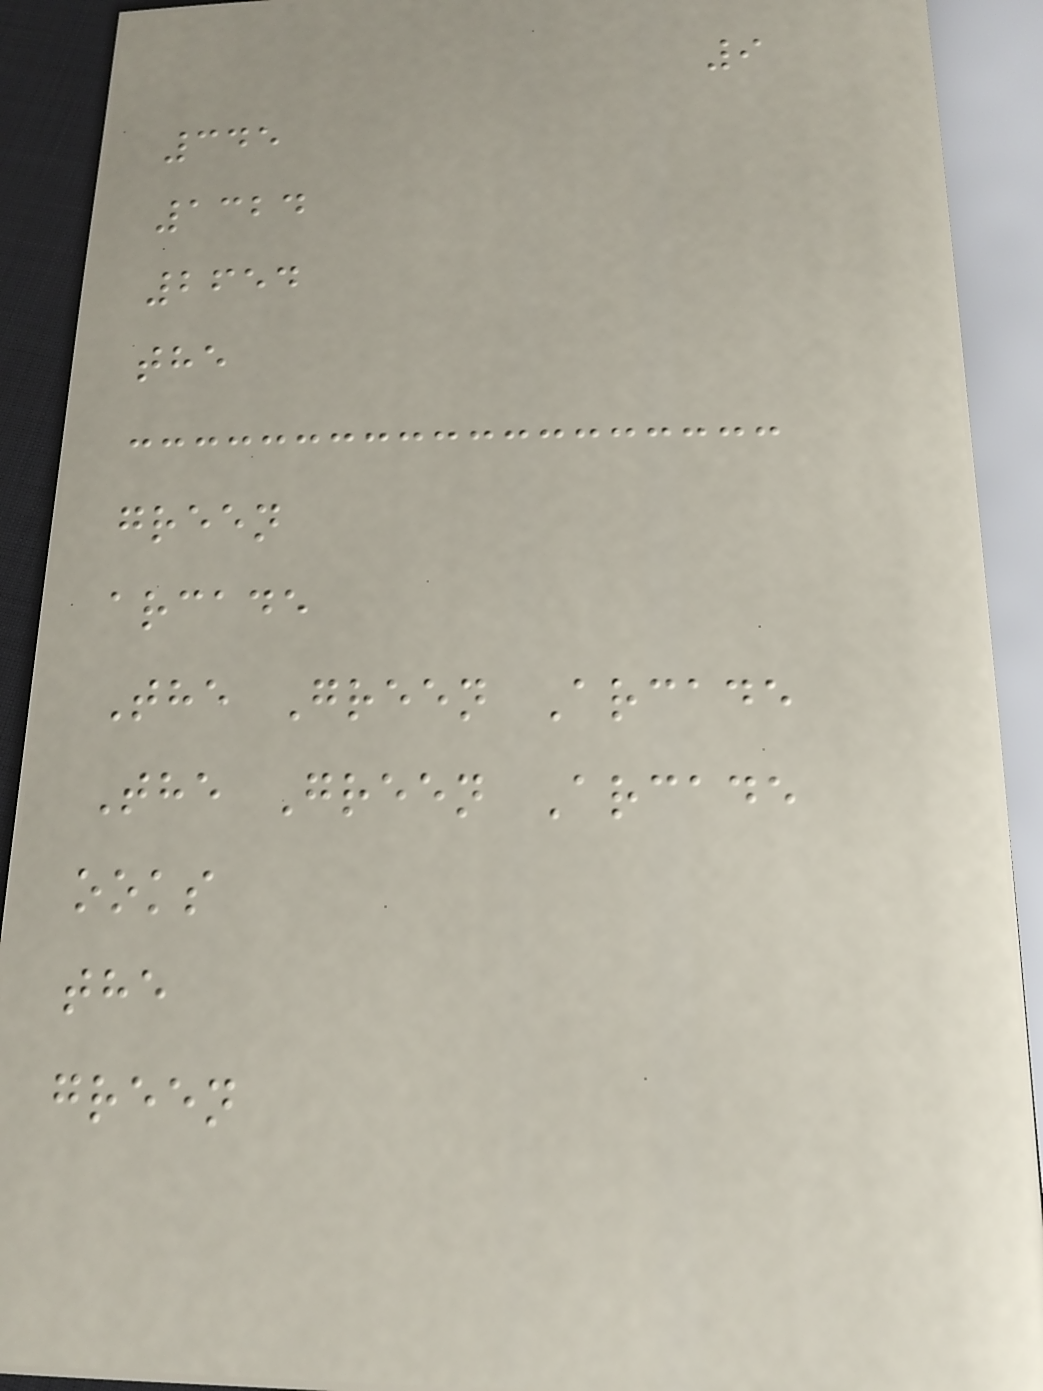9
345
1324
2654
the
green
arcade
The Green Arcade
The Green Arcade
ooks
the
green
